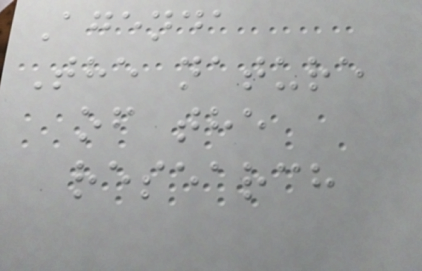Agenda
The nature
of the
research
